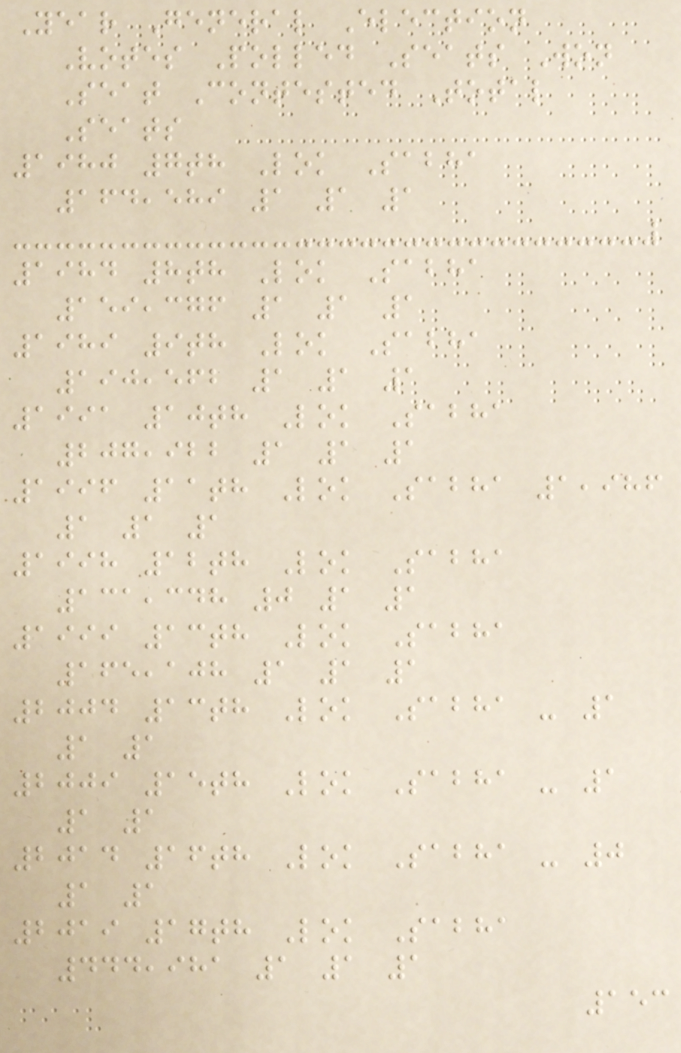Year General Election
Votes Polled Seats Won
Seat Contested Total
Seats
1980 7th Lok Sabha
164,589 1 1 1
1984 8th Lok Sabha
159,376 1 1 1
1989 9th Lok Sabha
190,562 1 1 1
1991 10th Lok Sabha
207,922 1 1 1
1996 11th Lok Sabha 1,986
1 1 1
1998 12th Lok Sabha
131,348 0 1 1
1999 13th Lok Sabha
165,108 1 1 1
2004 13th Lok Sabha - 1
1 1
2009 15th Lok Sabha - 1
1 1
2014 16th Lok Sabha - 0
1 1
2019 17th Lok Sabha
444,981 1 1 1
153
